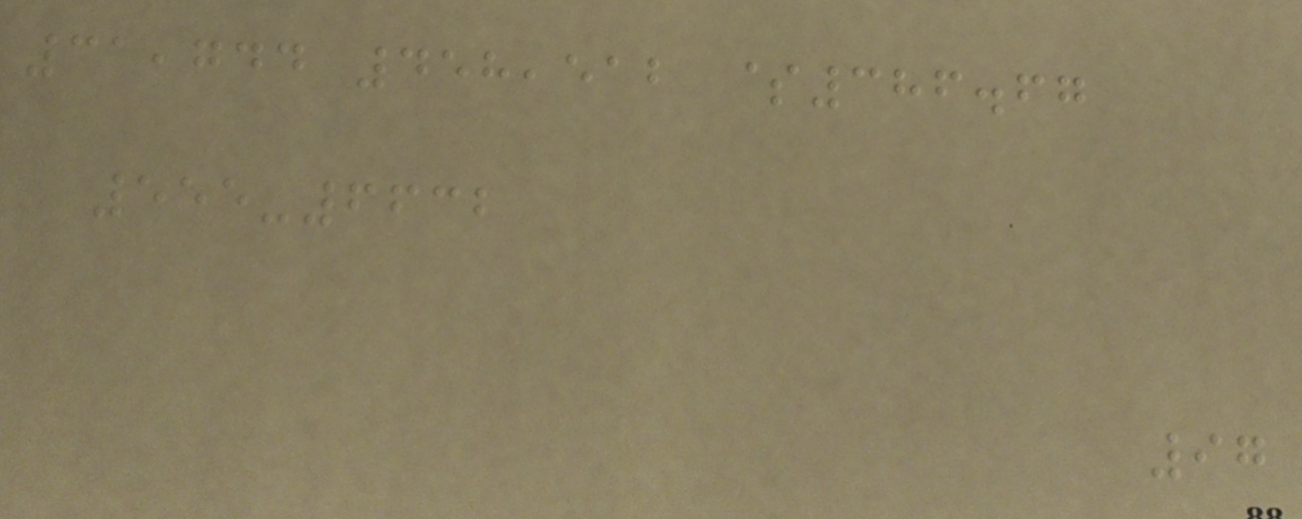31,744 458,512 $386.67
555-6632
97
